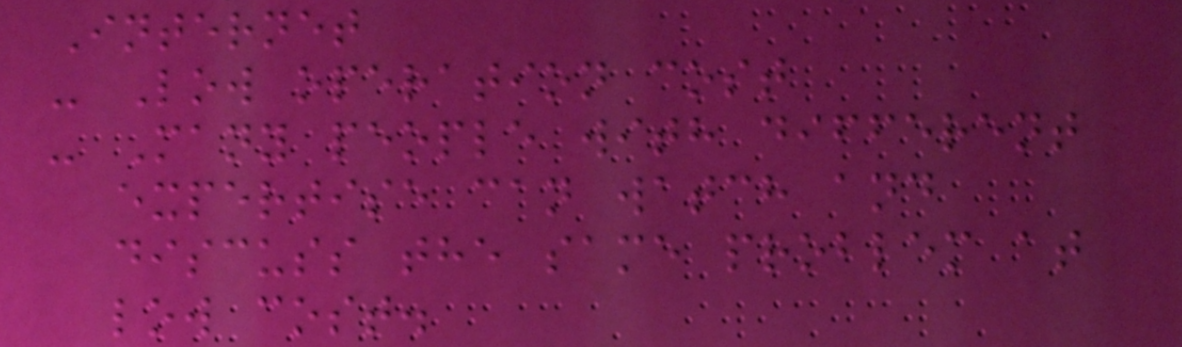Internet
- Low operation cost
- Many people with different
expertise can watch and
discuss the same problem at
low cost.
